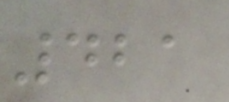421
